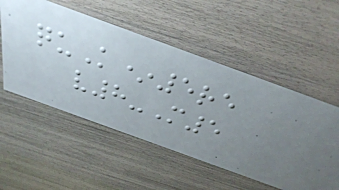quK*5re
v8-M5
